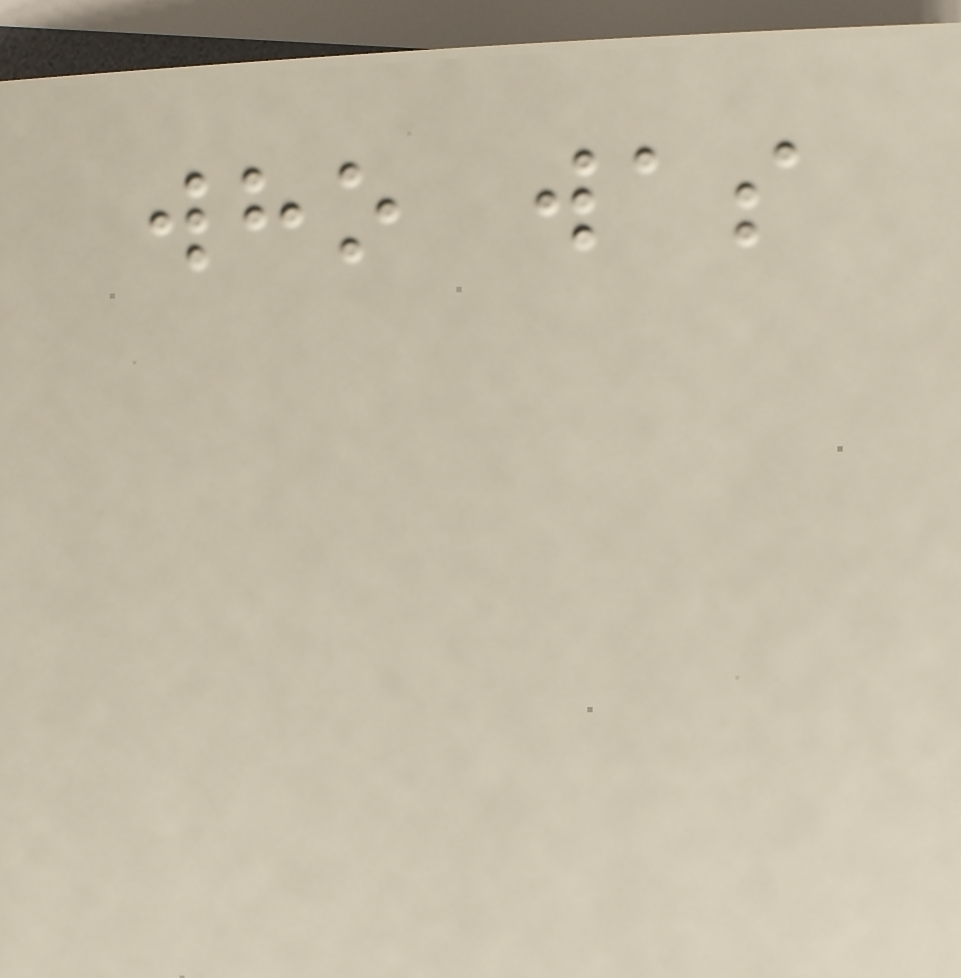who was
